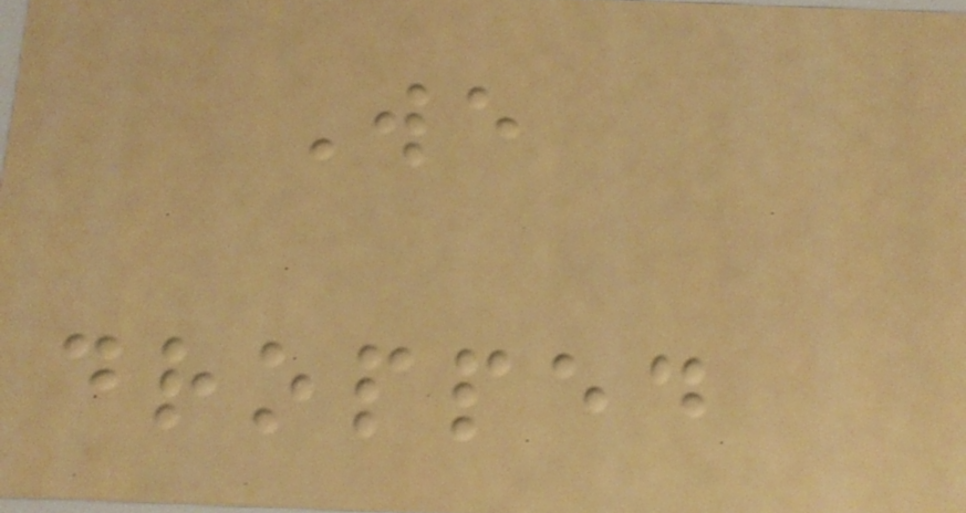We
dropped
